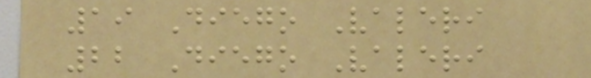19 Diego Valeri
22 Diego Valeri
